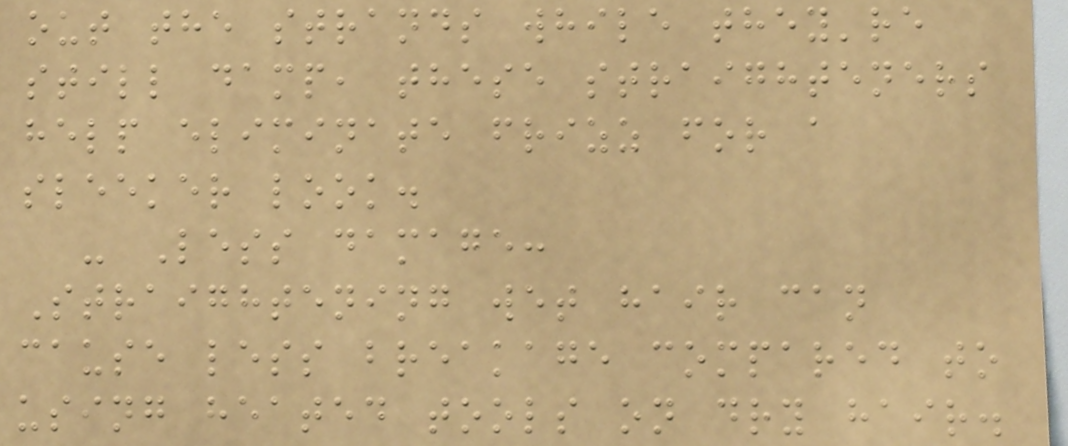out the strands while they're
still damp, these straighteners
help eliminate frizz for a
sleeker look.
- Less damage:
Straightening wet hair can
cause less breakage compared to
using heated tools on dry hair.
